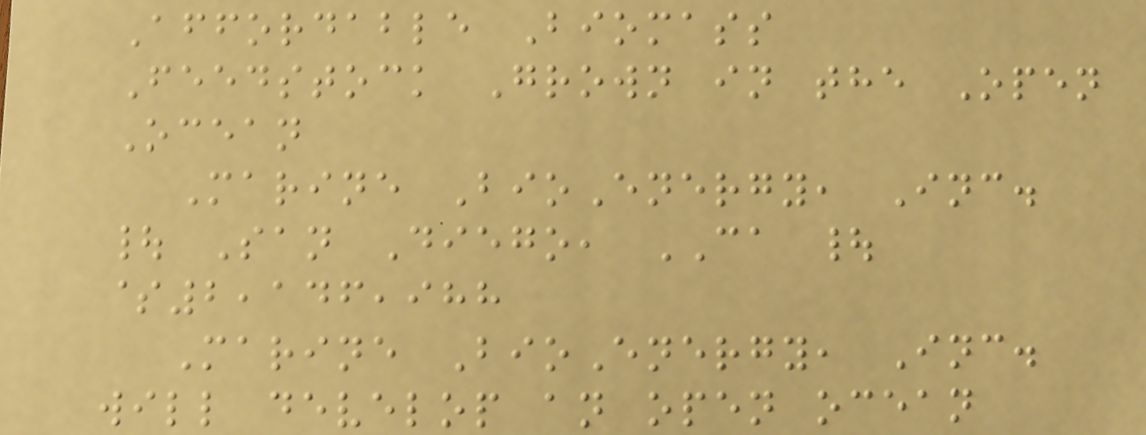Affordable Biomass
Feedstock Grown in the Open
Ocean
Marine BioEnergy, Inc.
| San Diego, CA |
$2,146,988
Marine BioEnergy, Inc.
will develop an open ocean
